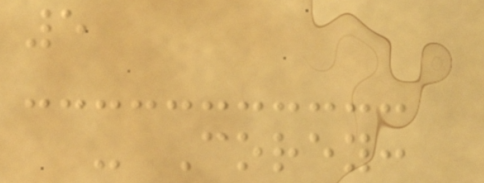5
- Corey:
